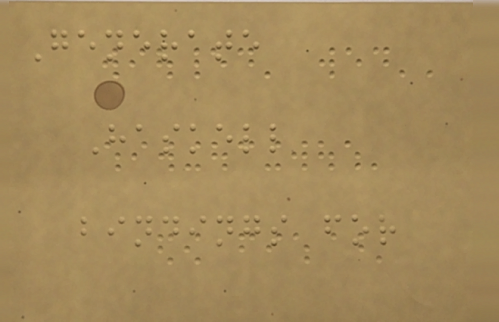Generate
Haskell
bindings for
